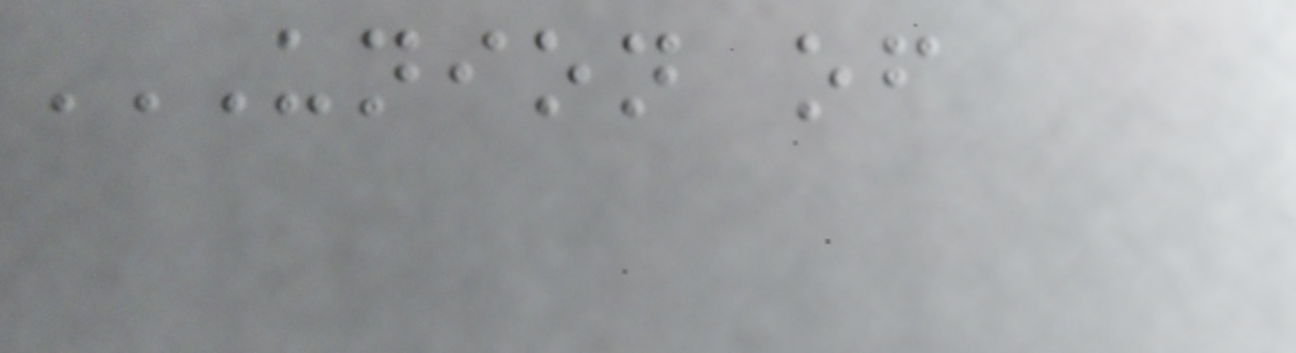UNION OF
